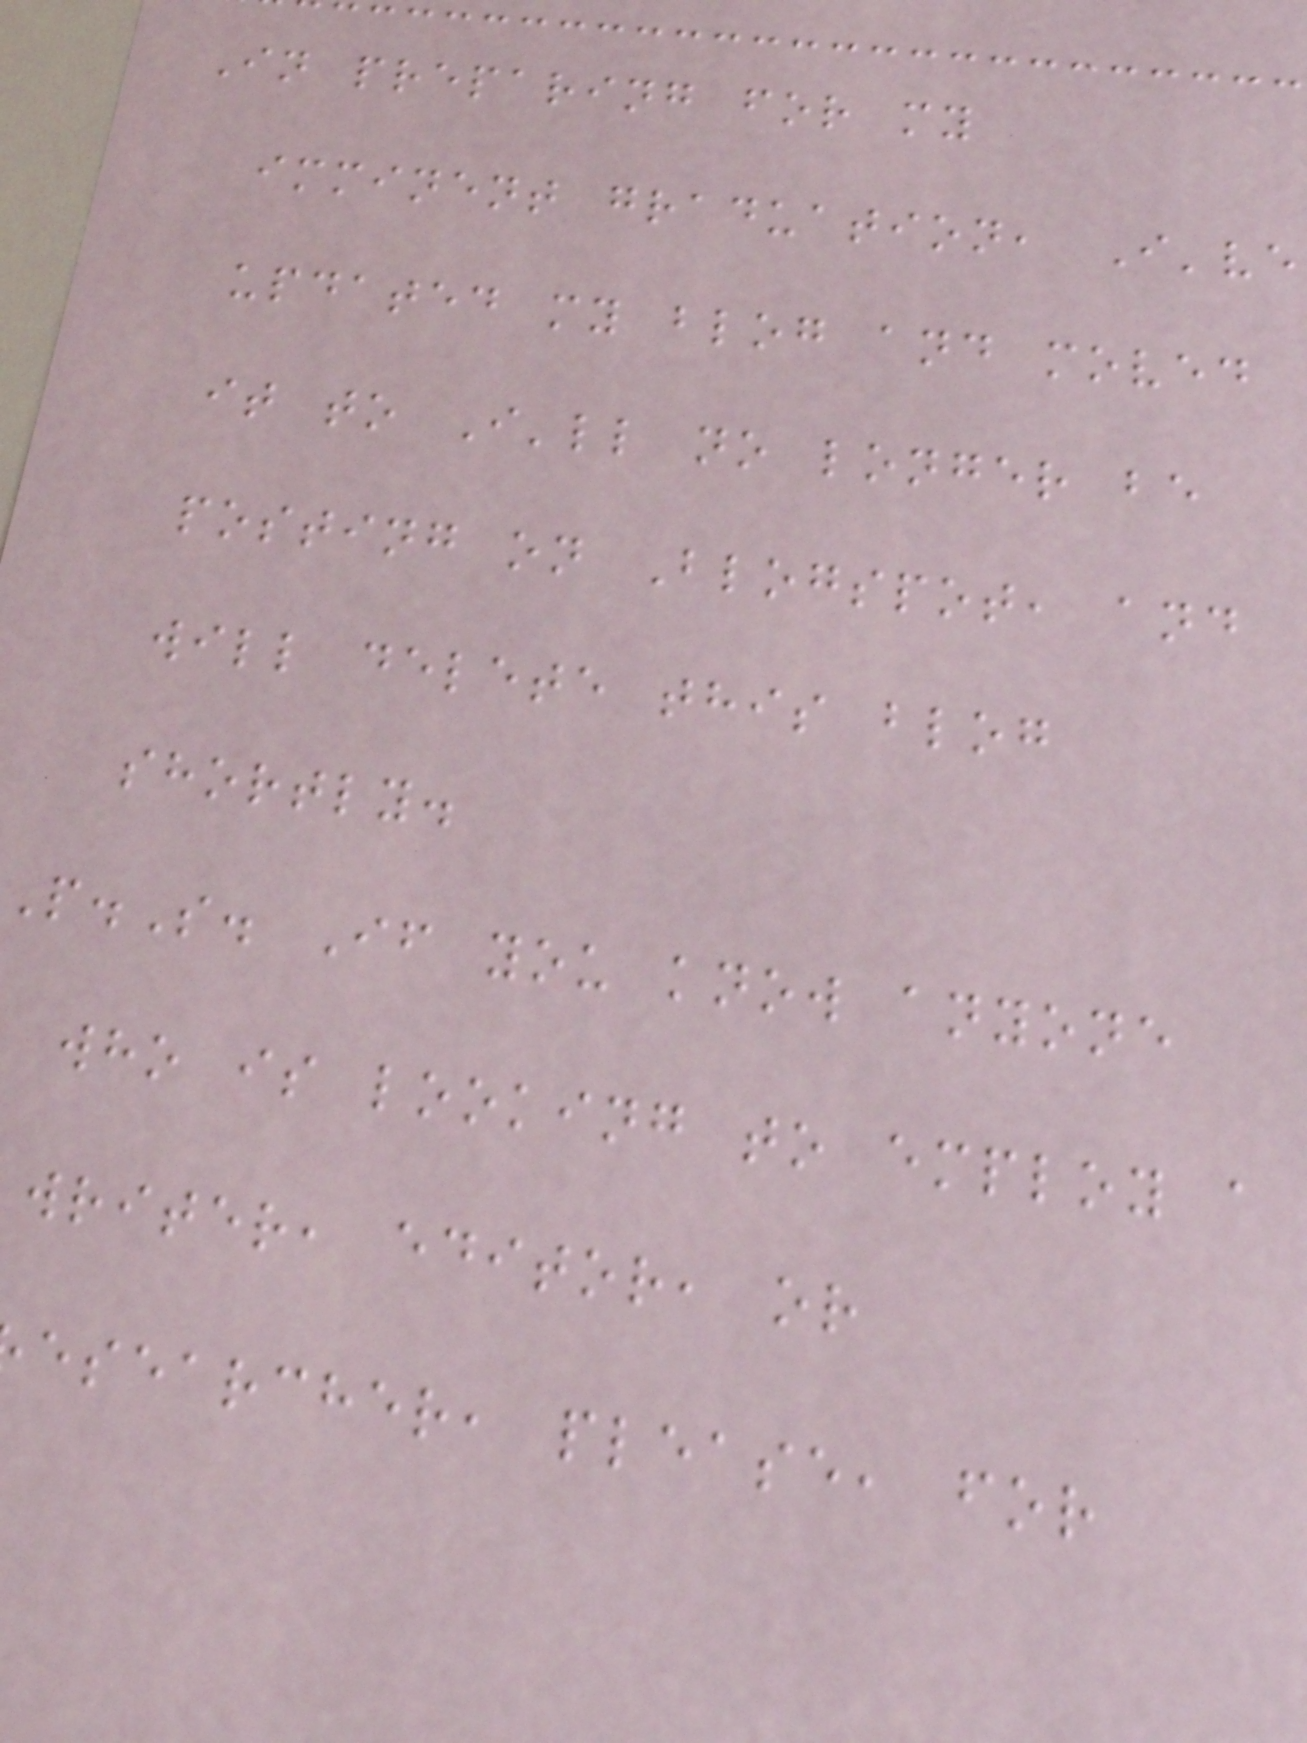In preparing for my
imminent graduation, I've
updated my blog and moved
it to I'll no longer be
posting on Blogspot, and
will delete this blog
shortly.
P.S. If you know anyone
who is looking to employ a
writer, editor, or
esearcher, please, for
